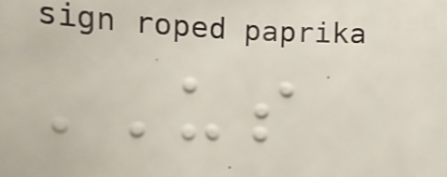US
